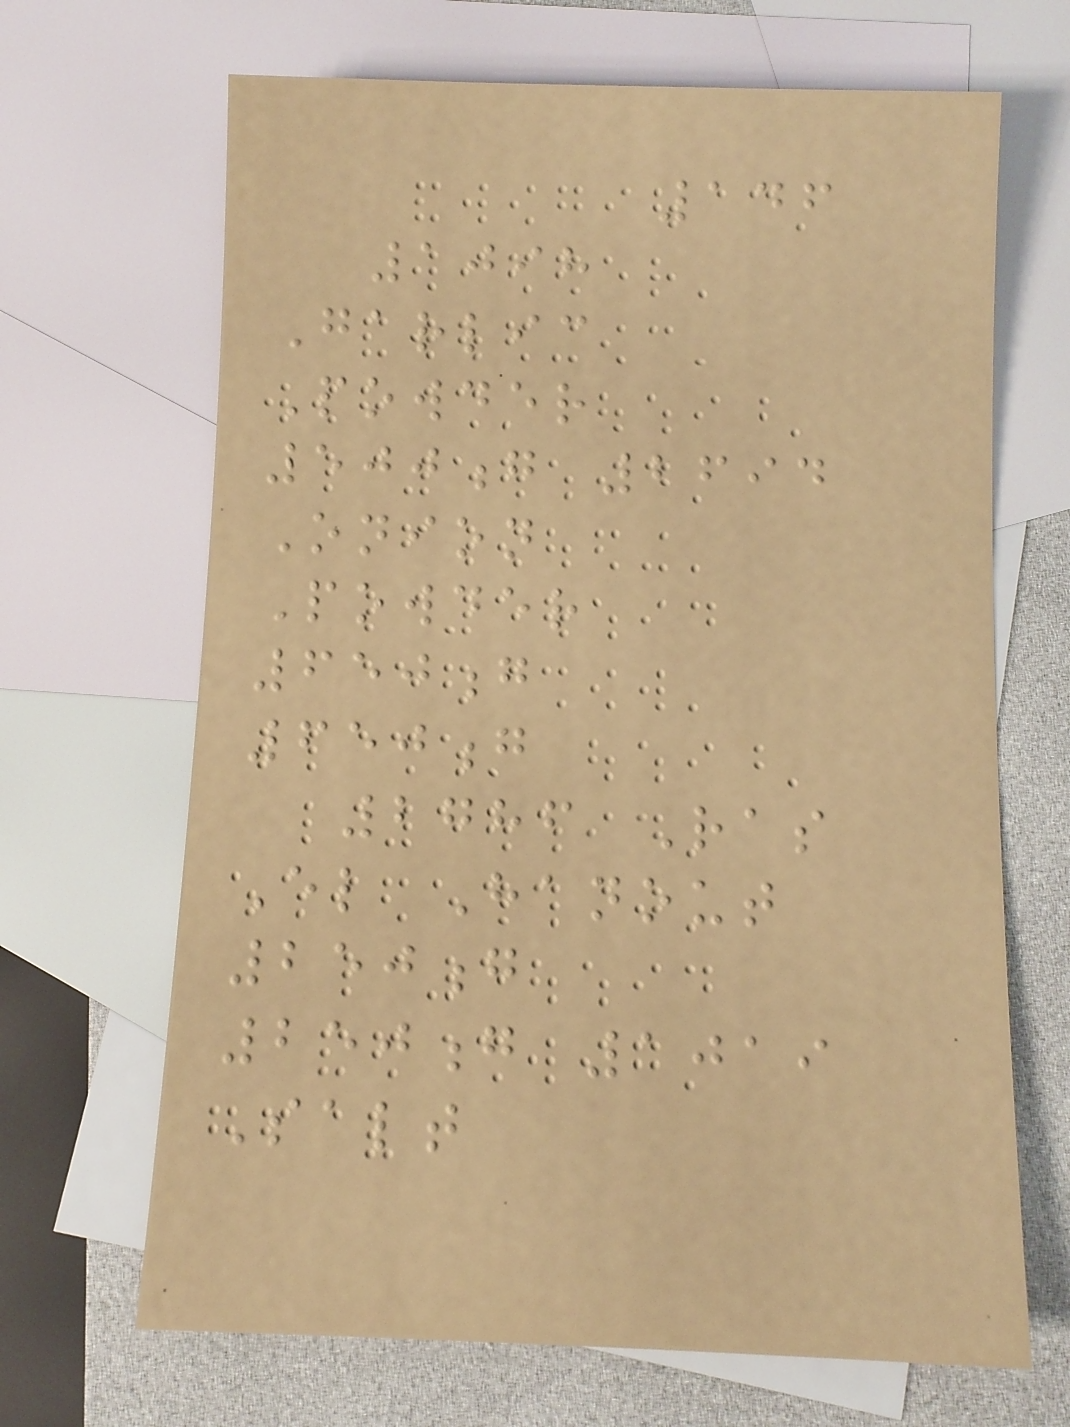146
1098
Garlic
Powder
500g 2694
Onion
Powder
650g
650g
2786 Ras
El Hanout
250g
250g 1019
Salt
